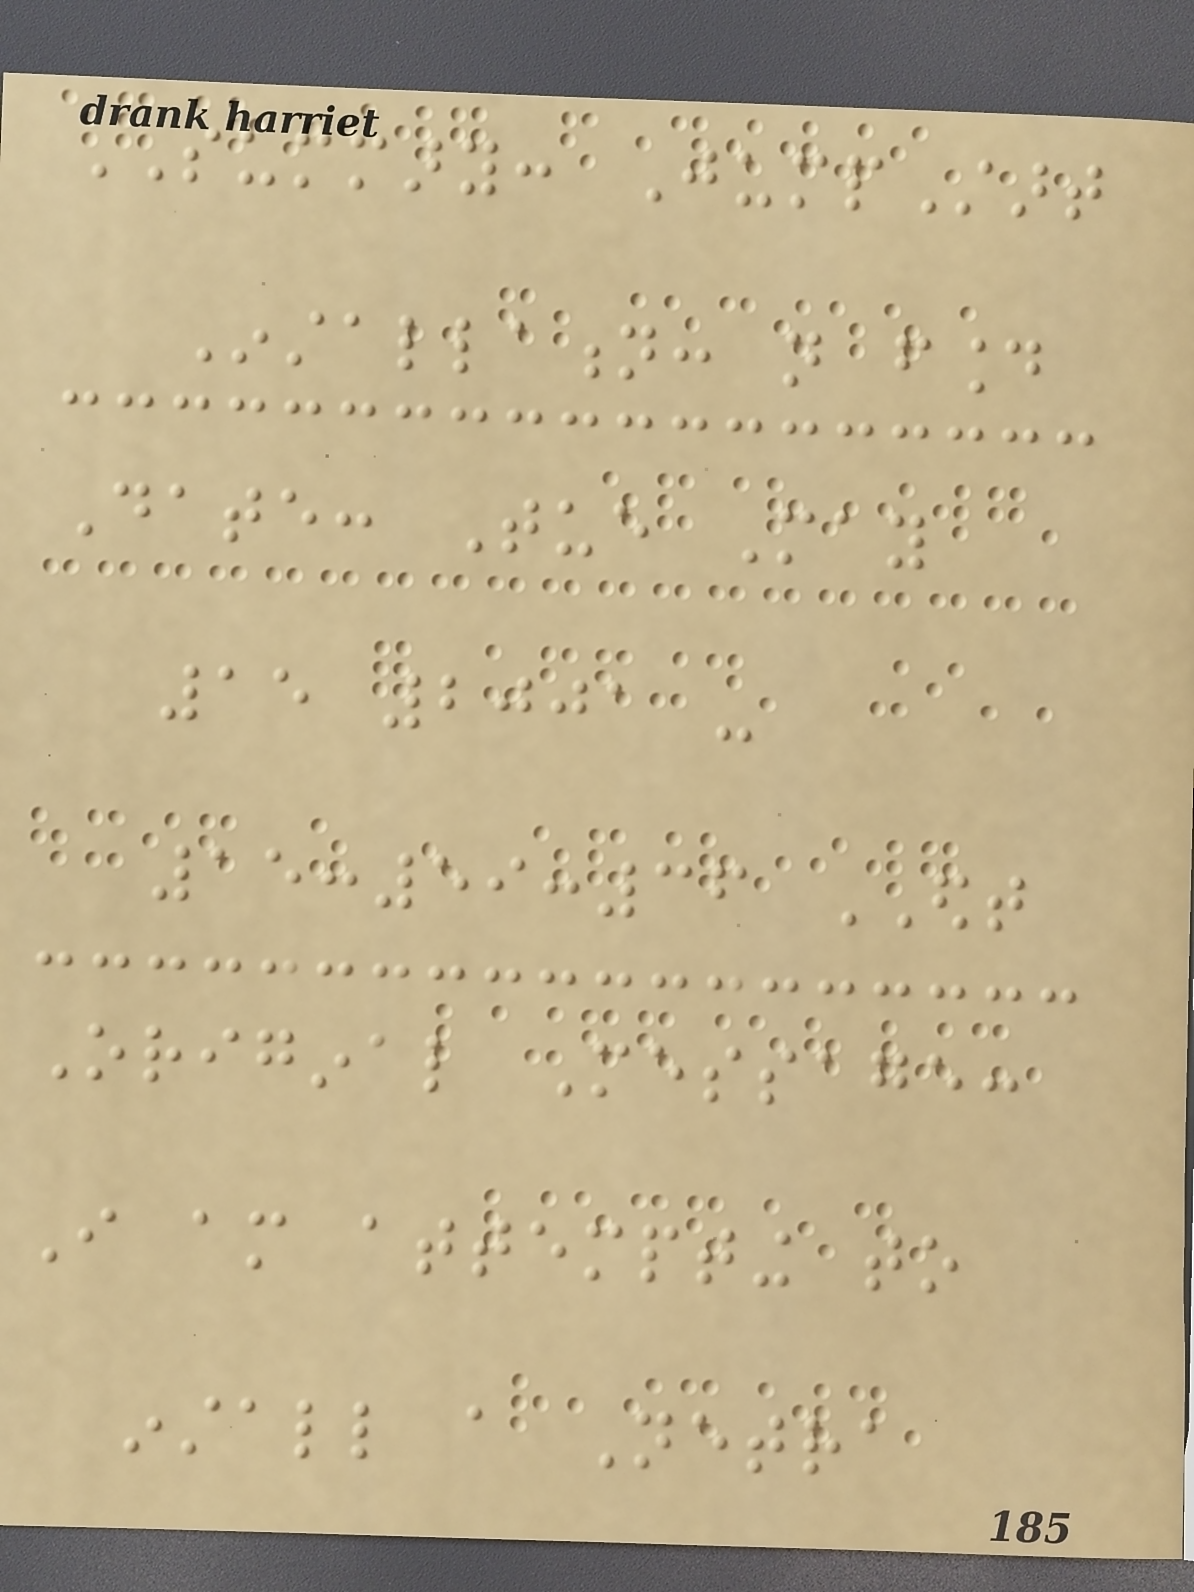SUMMARY: JumpStart
Installation: not found
Date: Tue May
15 2001 -
15:59:36 EDT
Original Message:
I am attempting to
install a Netra
